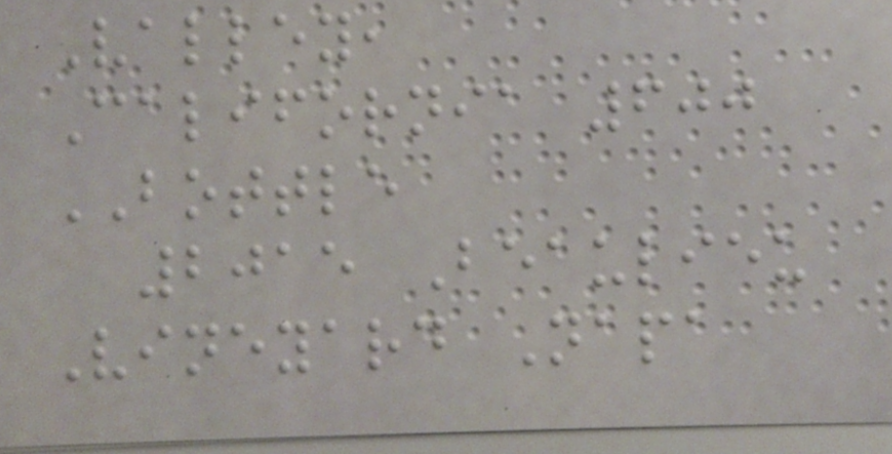Valley,
California 600
BOTTLE
2015 Beaulieu
Vineyard Napa
